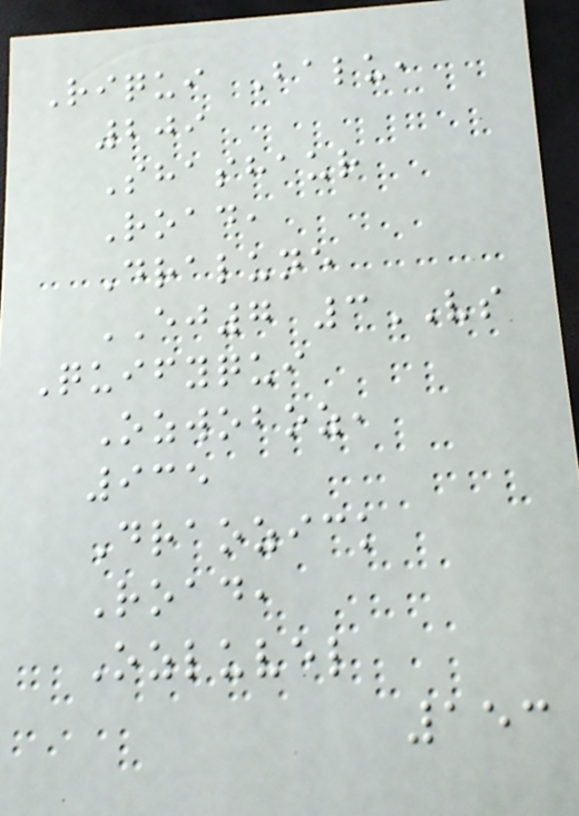Riqui Balu,
209
Shashaur
Road,
Dralune
EJ7 3VS
Quifyqui
Ozwoboz,
935
Draozick
Road,
Ozluvel
153
